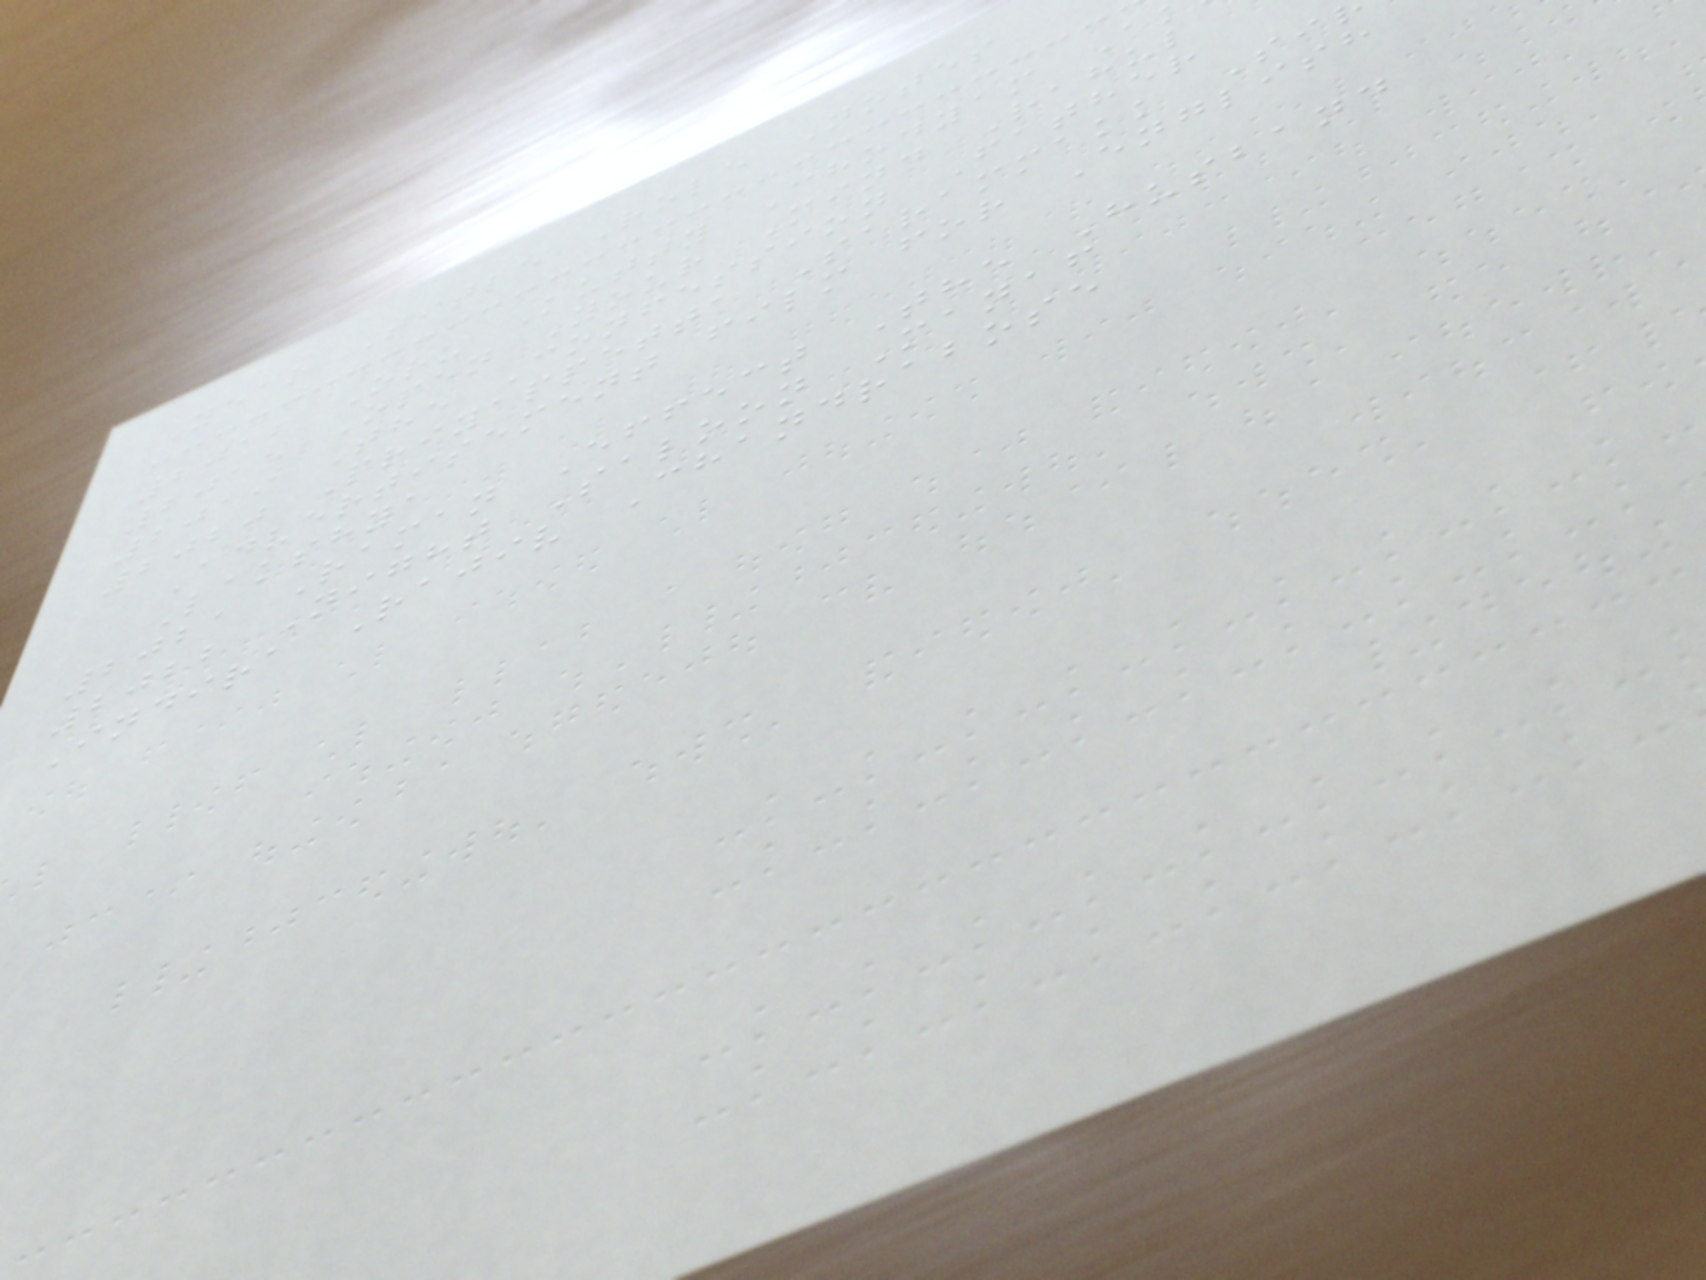Year Title Role Notes
2012 Oru Kutty Chodyam A
2015 Open Your Mind Rahul
2019 The Confession Father
2020 Priyappetta Sarammakk Si
Advertisement film for English
Lakshya
2021 Raman Effect The Husband
2022 Night Saloon Manaf
Indira Rajiv Chandrabose
